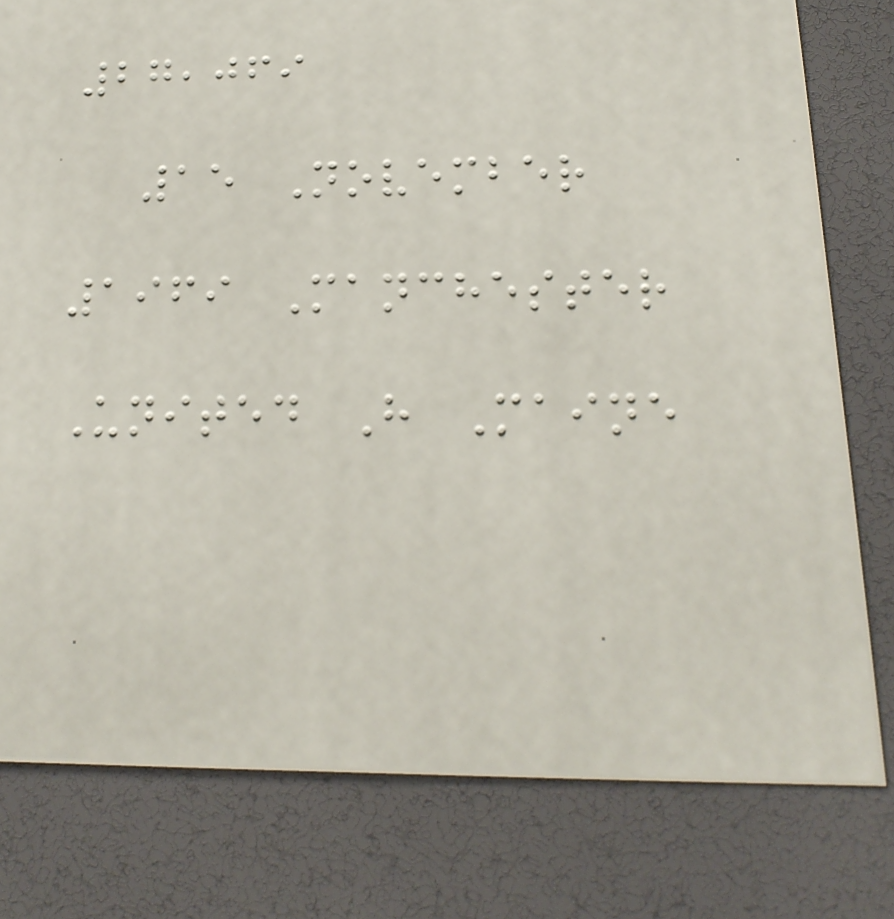27,069
15 November
1969 Manchester
United H Maine
